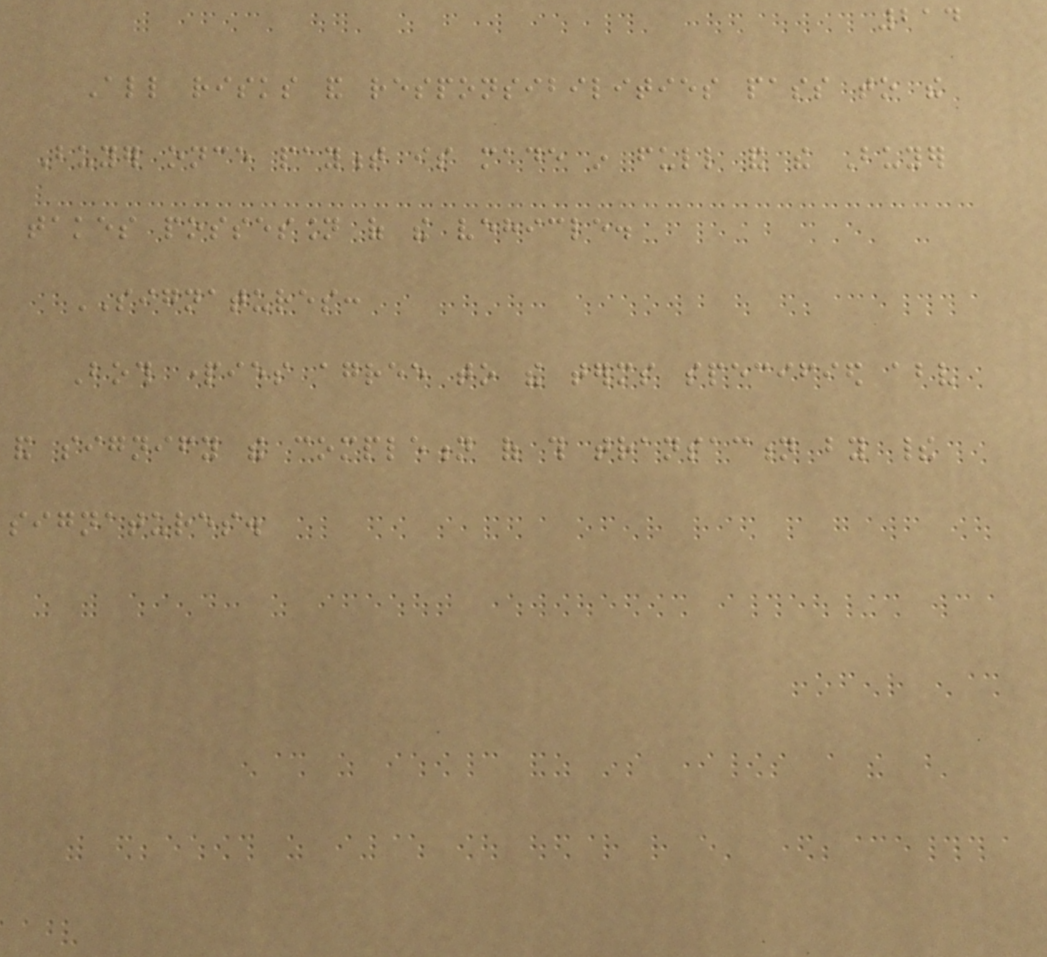214
All risks and responsibilities pass to the
Buyer once payment is made in full and the Buyer
takes possession of the vehicle.
SIGNATURES:
Both parties agree to the terms specified above
and signify the completion of this transaction by their
signatures.
